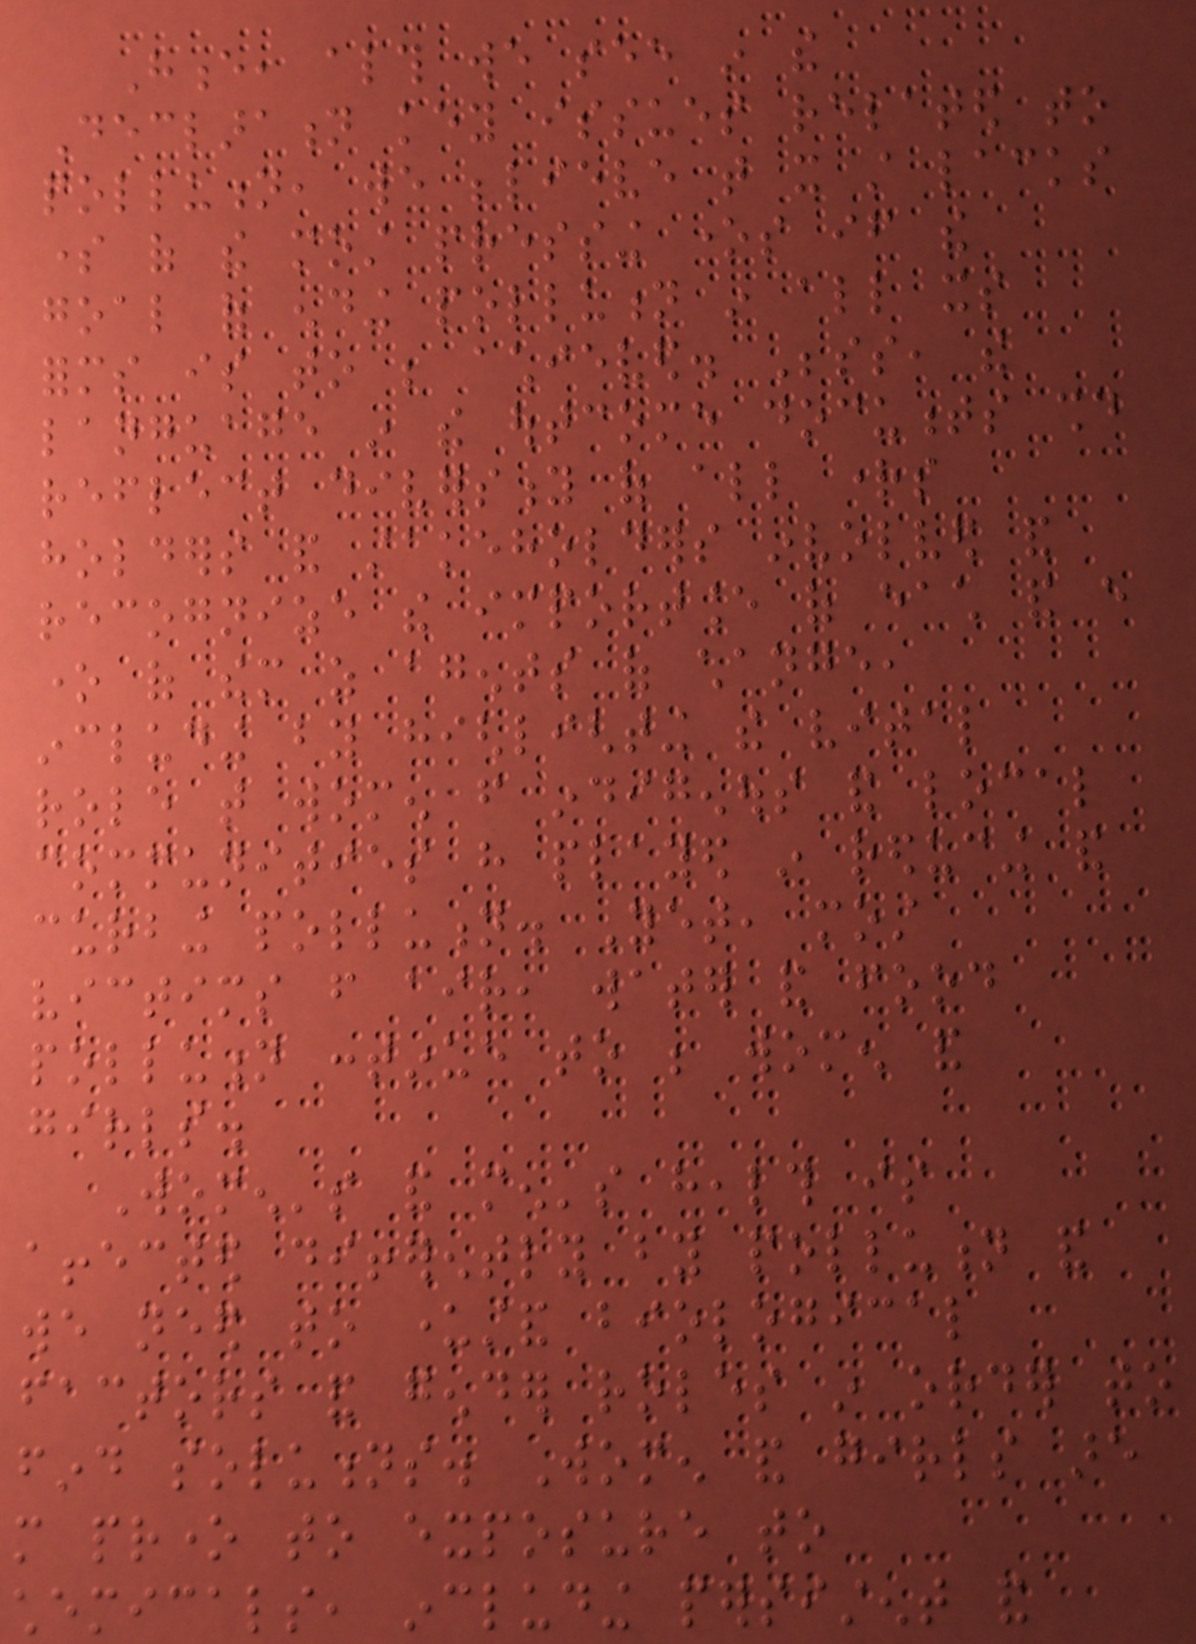Hence, although we see in the
Declaration key issues related to
pollution, we believe that it still lacks
some of the most pressing ones if the
goal of ending pollution in all its
forms is to be achieved. Besides, the
language in the outcome documents should
reflect diversity of all rights
holders and stakeholders involved and
recognize the importance of each and every
one of them as agents of change,
including by highlighting the vital
role that women from indigenous and local
communities have played in reducing and
curbing pollution. Yet, most
victims from air, water and food
pollution continue to be women and
girls.
Women's and men's health is
affected differently by pollution and
we need to understand biological
factors and gender roles in order to
find solutions. Women and girls are
more prone to exposure to
chemicals, including persistent and
